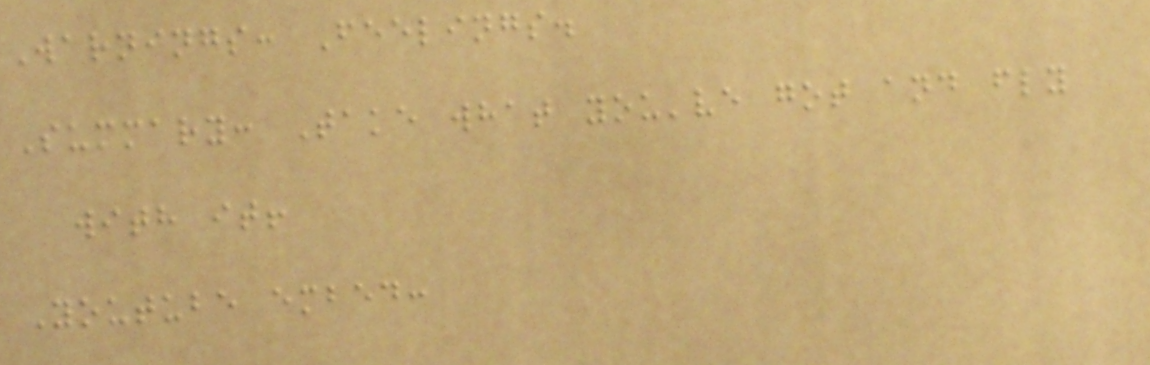Warnings: Feelings.
Summary: Take what you've got and fly
with it!
Youtube embed:
